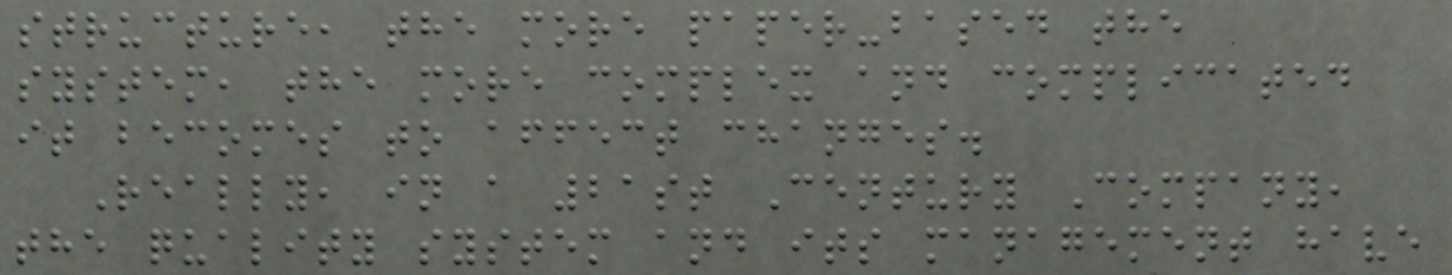structure, the more paper-based the
system, the more complex and complicated
it becomes to affect changes.
Really, in a 21st Century Company,
the quality system and its management have
